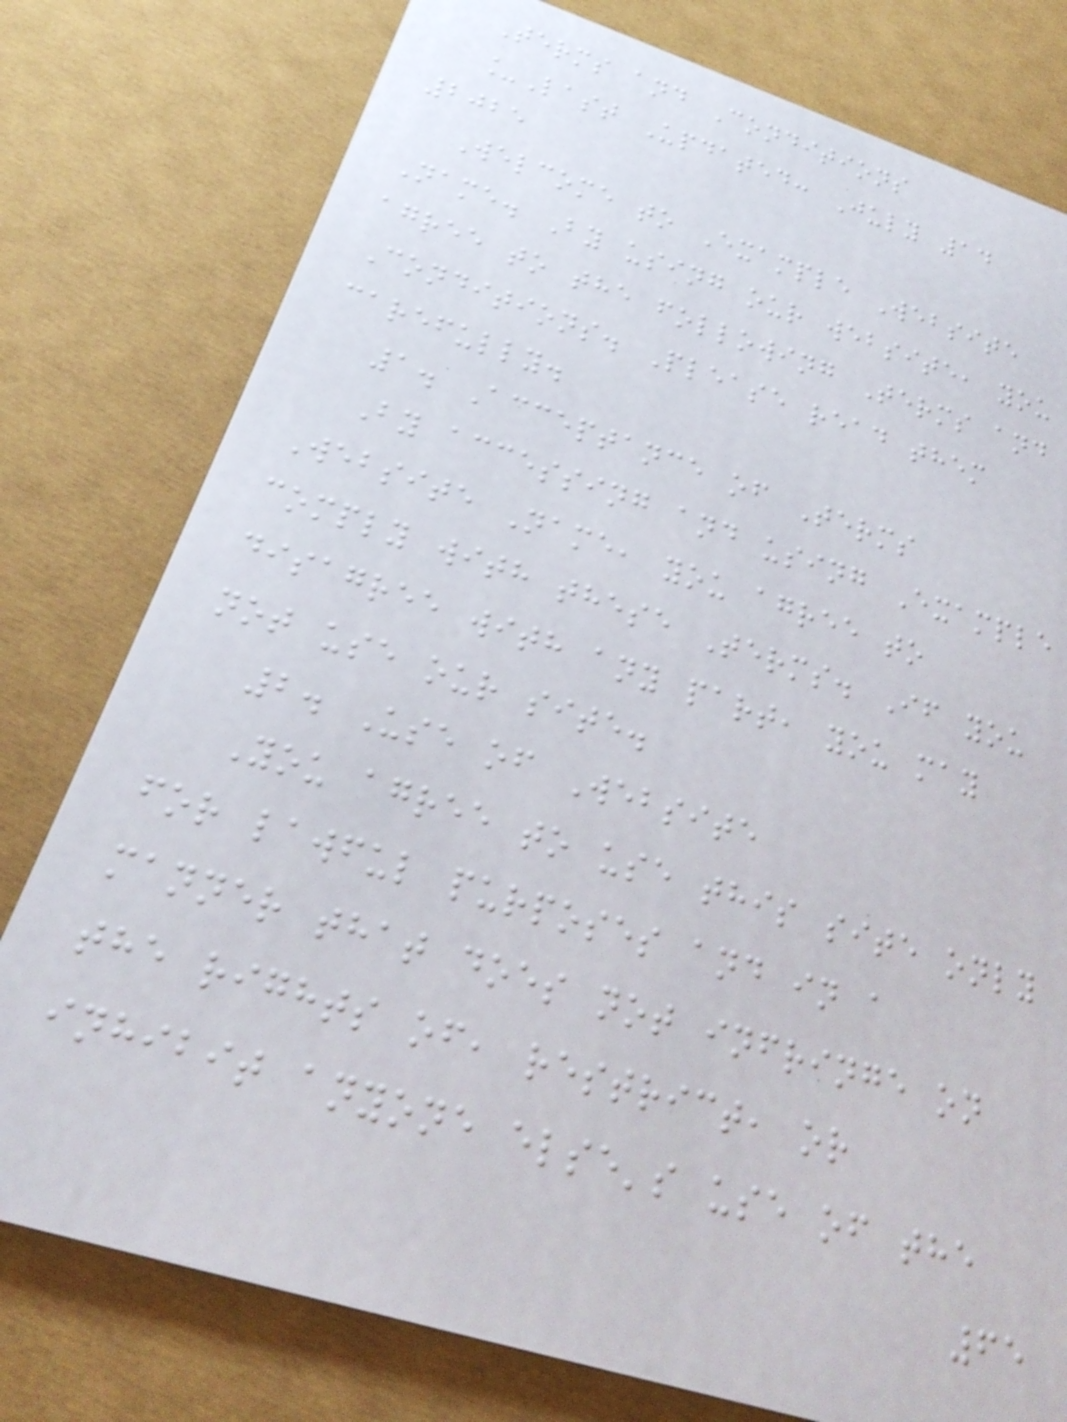Terms and Conditions
_Last Updated: July 14
2025
Welcome to Example Website
Name. By using our website, you
agree to the following Terms and
Conditions. Please read them
carefully.
1. Acceptance of Terms
By accessing and using Example
Website Name, you agree to
comply with these Terms. If you
disagree with any part, you may
not use our site.
2. Use of Website
You agree to use this site only
for lawful purposes and in a
manner that does not infringe on
the rights of, restrict, or
inhibit anyone else's use of the
65
